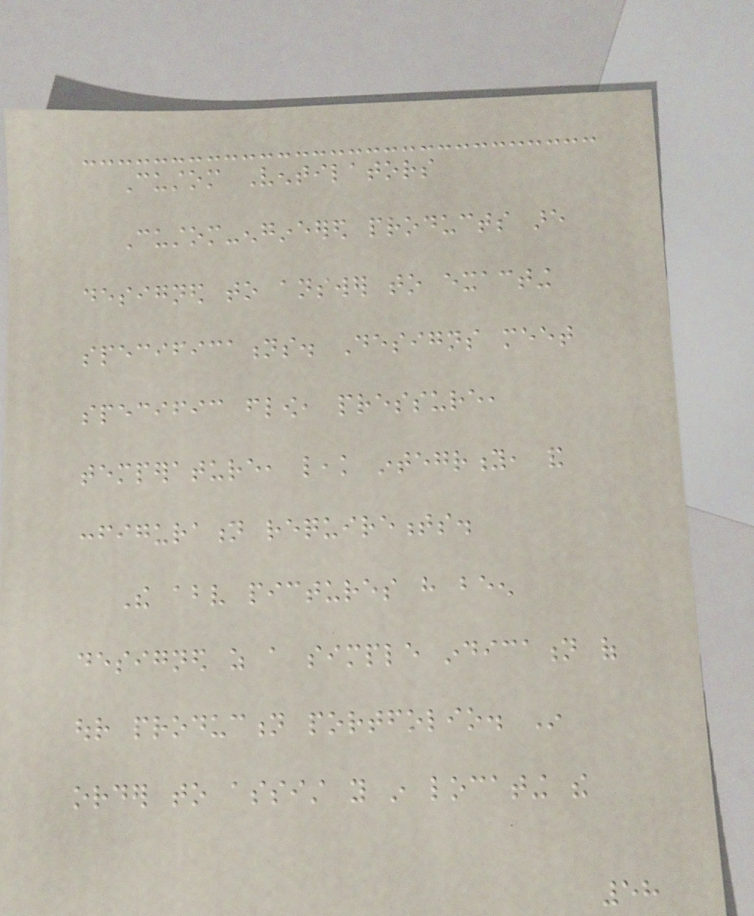Custom Ventilators
Custom-engineered products are
designed to answer to exacting
specifications. Designs meet
specific flow, pressure,
temperature, leak integrity, and
configuration requirements.
The above pictures have been
designed as a simple indication of
our production portfolio. In
order to assist you in locating the
58
